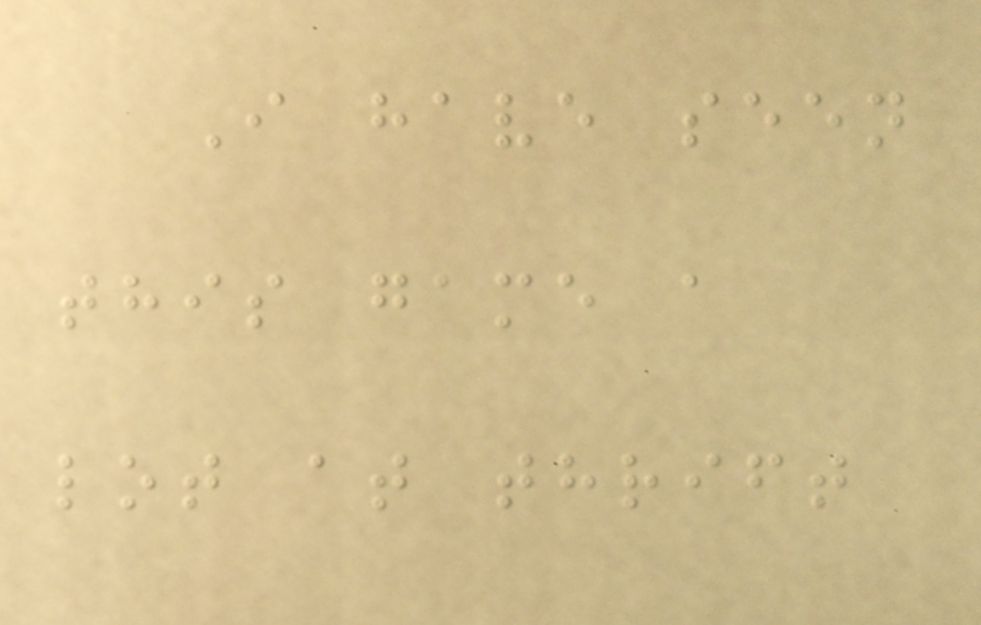I have seen
this game a
lot at thrift
